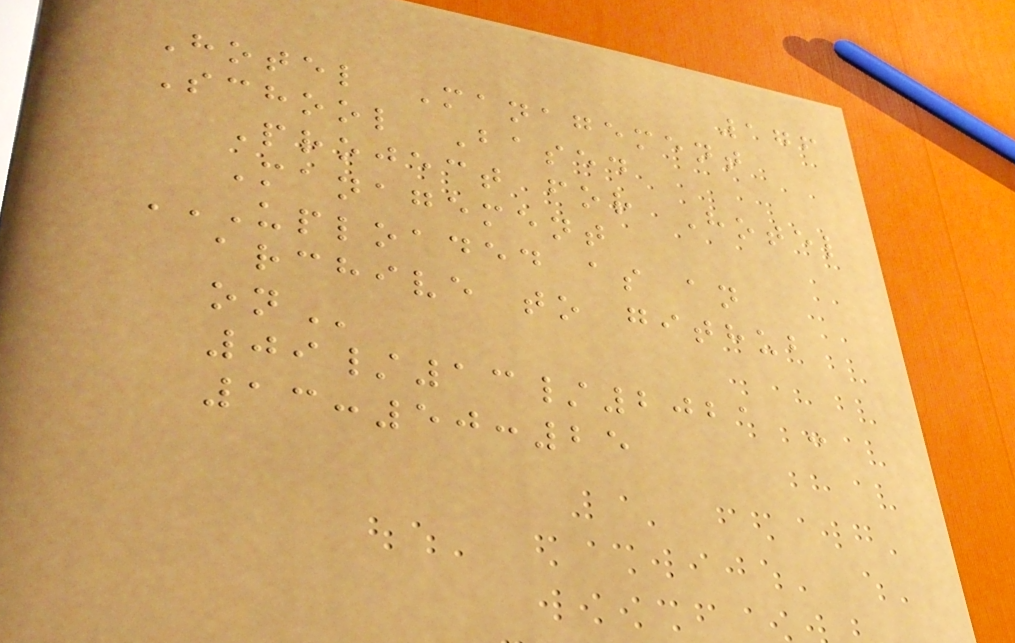176
Hotel Management
School Based
Project for Hotel
Management
UPLOADED AS AN
ARCHIVE TO GITHUB
ON
09/13/2021 -
13:50:25
